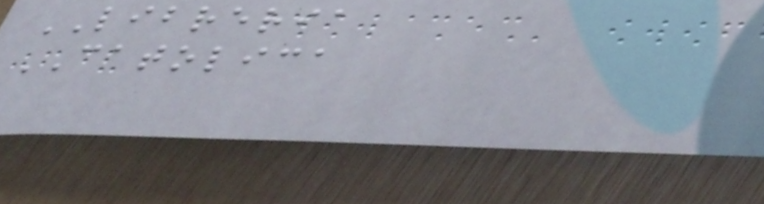LIBRERIA
CATOLICA
